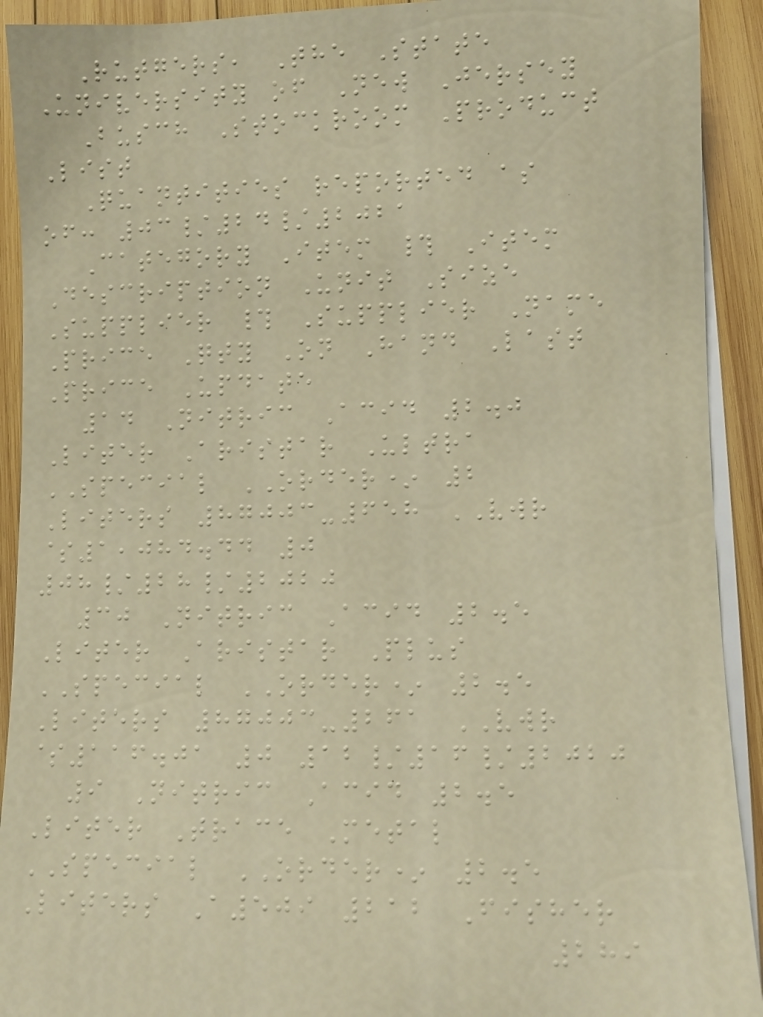Rutgers, The State
University of New Jersey
Busch Stockroom Product
List
Quantities reported as
of: 03/24/2021
Category Item # Item
Description Unit Size
Supplier # Supplier Name
Price Qty On Hand Last
Price Update
14 Nitric Acid 2.0
Liter Aristar Ultra
SPECIAL ORDER* 2
Liters 87003-658 VWR
$1,084.44 0
08/28/2020
30 Nitric Acid 2.5
Liter Aristar Plus
SPECIAL ORDER* 2.5
Liters 87003-261 VWR
$116.01 0 12/16/2020
9 Nitric Acid 2.5
Liter Trace Metal
SPECIAL ORDER* 2.5
Liters A509 212 Fisher
289
